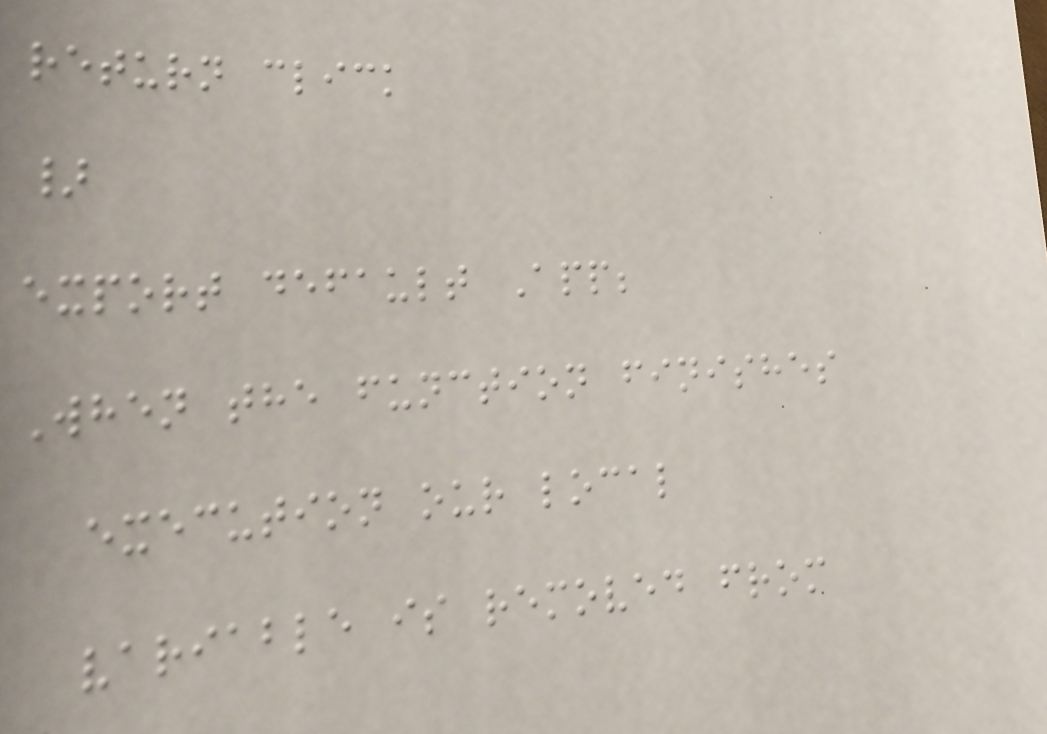return click
}
export default App;
When the function finishes
execution our local
variable is removed from
